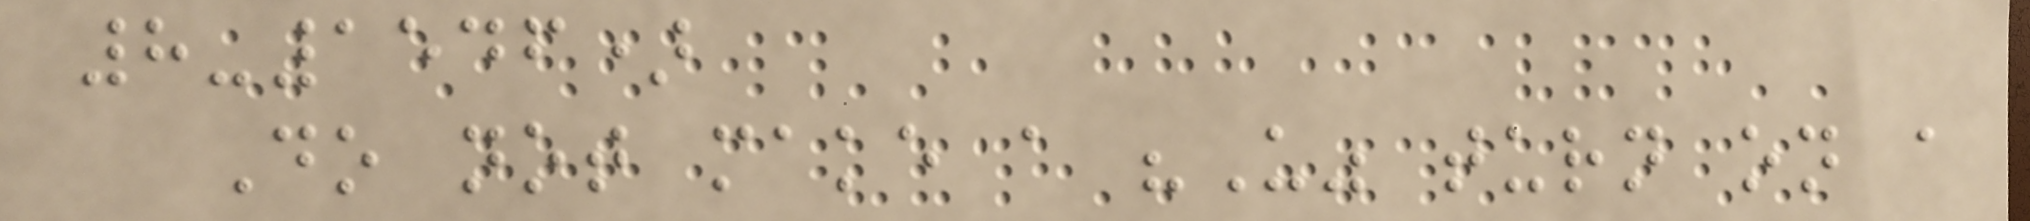8-1546)
Do not make a "U" turn on a
